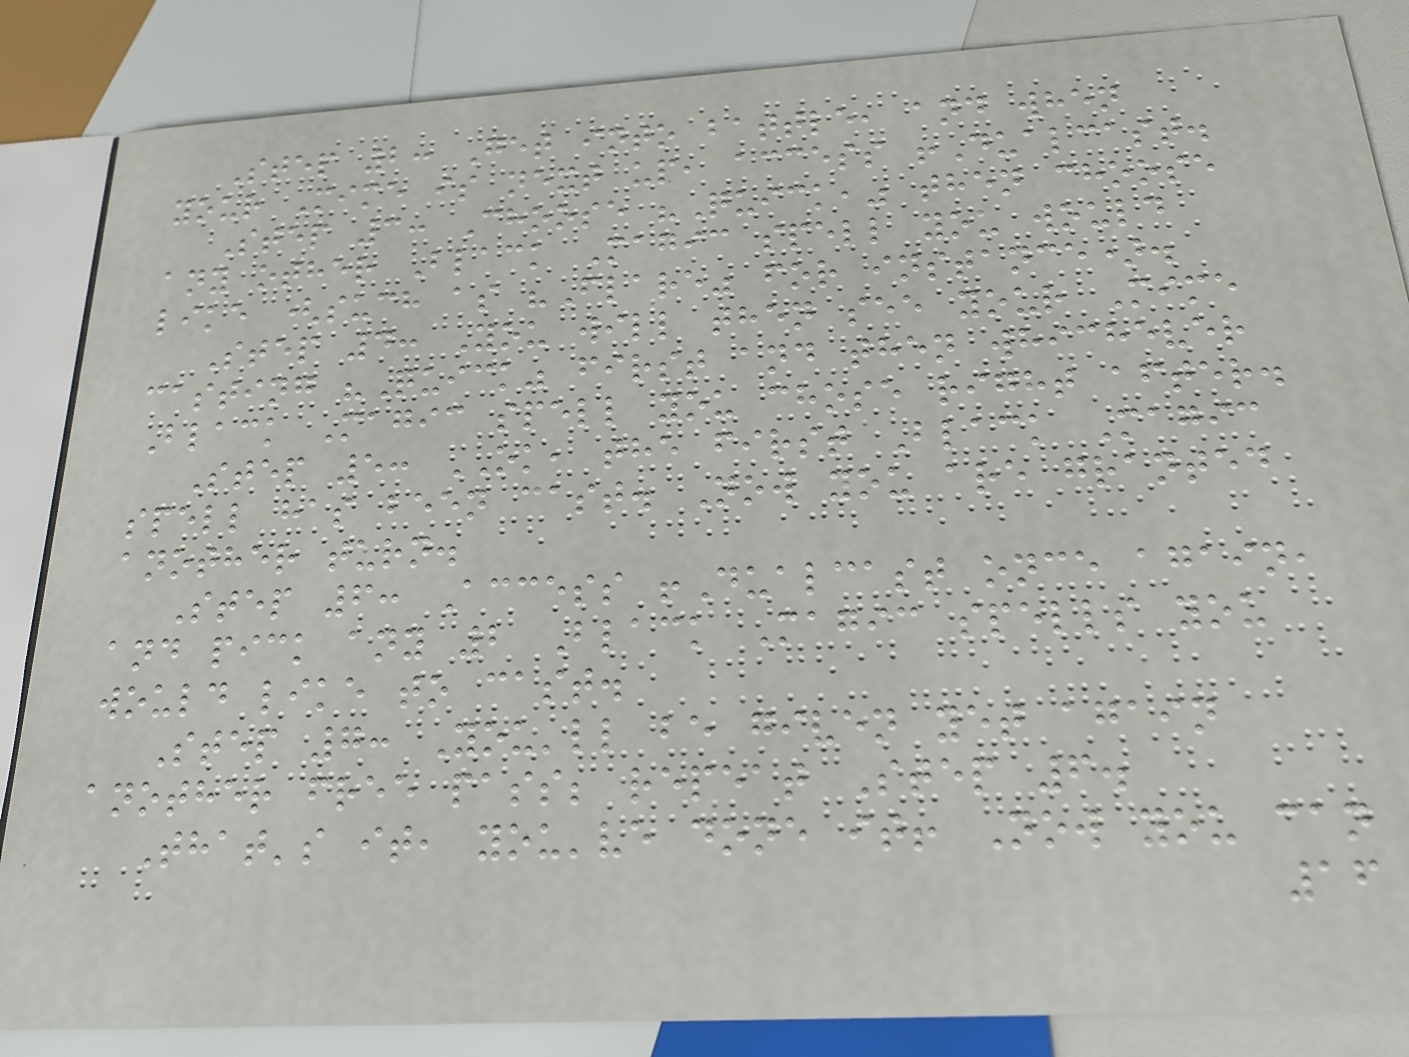Step 2: Get into battle, and when
your Mime is next up, access !Dualcast.
Step 3: Choose "Quick," then choose
any other Black Magic spell you would
like (such as "Flare" for instance).
Step 4: You will then see your Mime
casting "Quick" first and then whichever
Black Magic spell you chose right after.
Step 5: OK, the first Black Magic
spell has been cast. Now you are granted
another turn.
Step 6: Access !Dualcast once again,
and pick any 2 Black Magic spells you
would like to cast.
Step 7: You'll be given yet again
another free pass; repeat Step 6.
That's it, you've done it! Now you can
16
